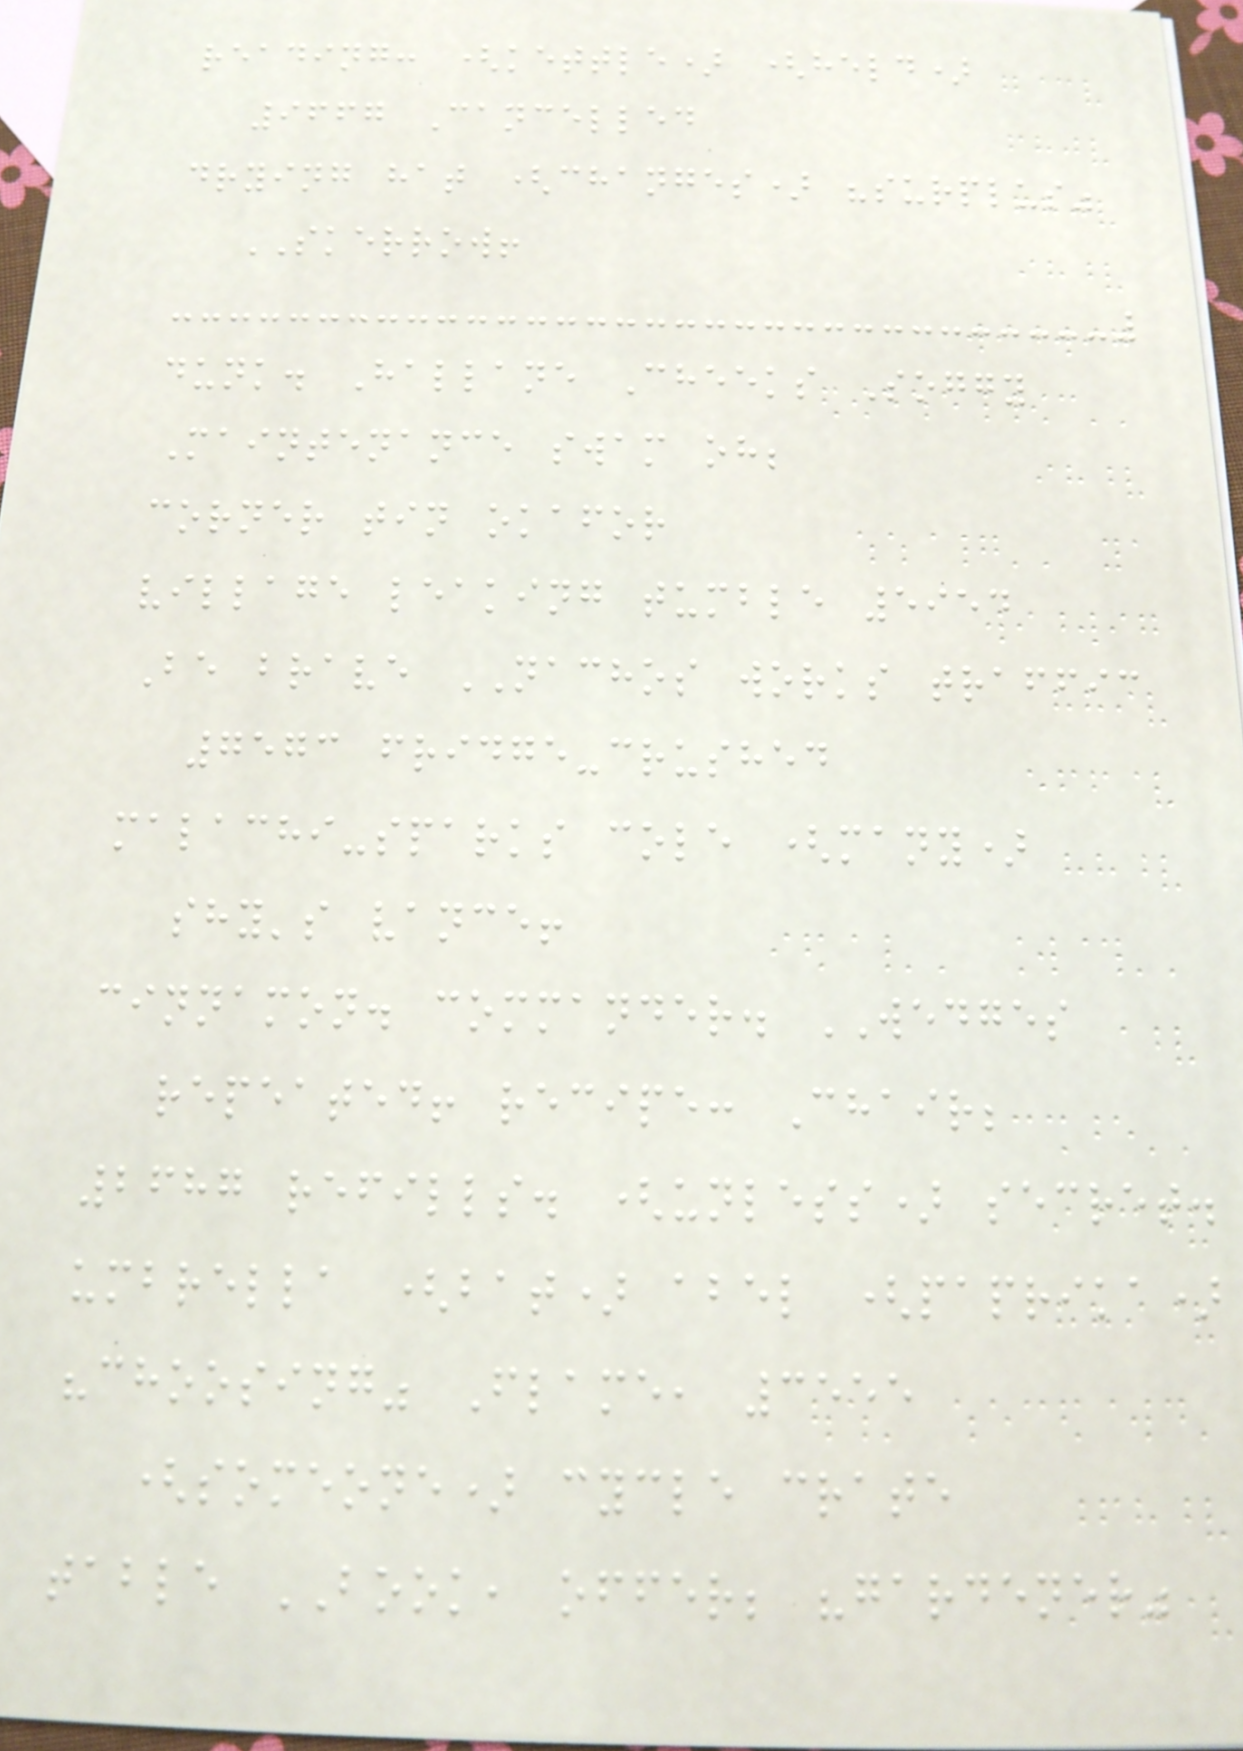reading: (kettle) (held)
9667 Cancelled
drying hat (changes) "surplus"
SKERROW!
dunk. Hallane Cheeks Soggy
Maintenance swam oh;
corner tin okafor
village leaking tumble 5954
Be brave NACHOS works traffic
7573 fridge-crushed
malachi-sparks cole (many)
shy's vance!
cinnamon. commander. WEDGES
repeated! recipe: Chair;
2687 refills. (unless) secret.
umbrella (bat) abel (paprika)
"choosing" Flame, 3555
(someone) cycle crate
table BOOK, offer; "gardener"
